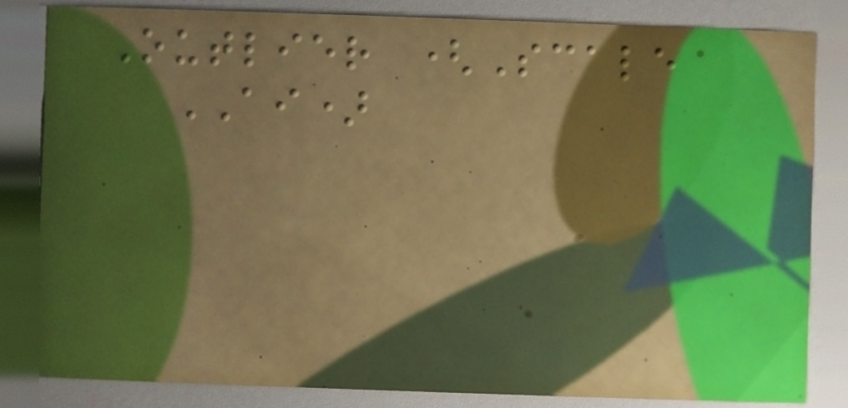Outlier (Scale
AI)
